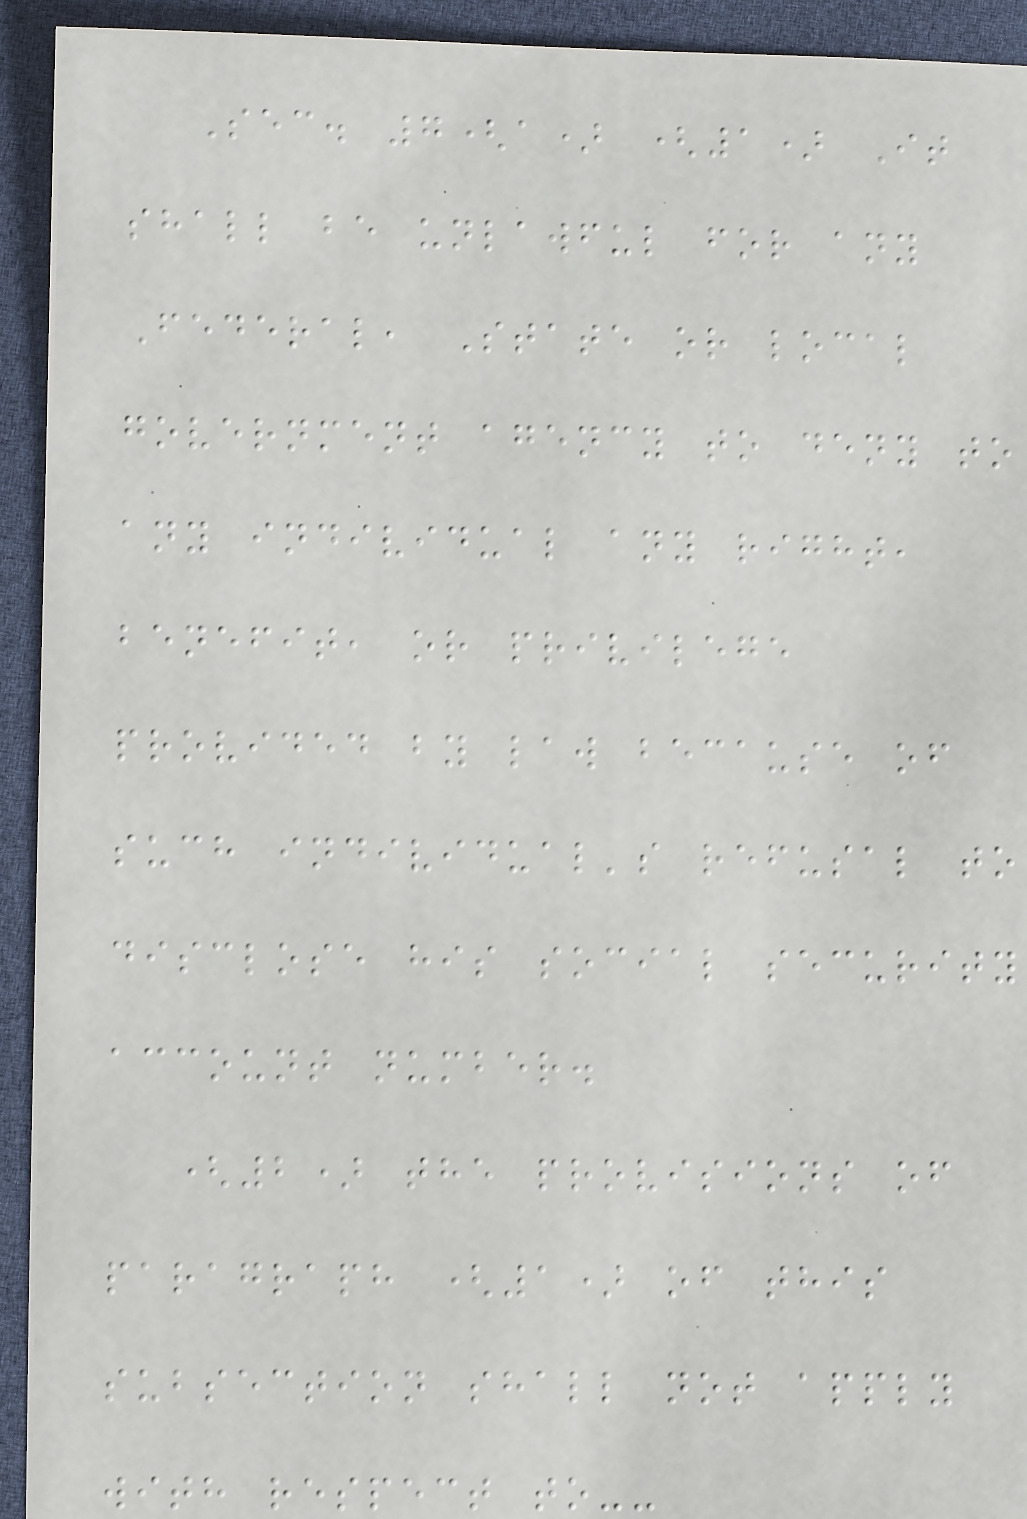Sec. 7(a) (1) It
shall be unlawful for any
Federal, State or local
government agency to deny to
any individual any right,
benefit, or privilege
provided by law because of
such individual's refusal to
disclose his social security
account number.
(2) the provisions of
paragraph (1) of this
subsection shall not apply
with respect to--
